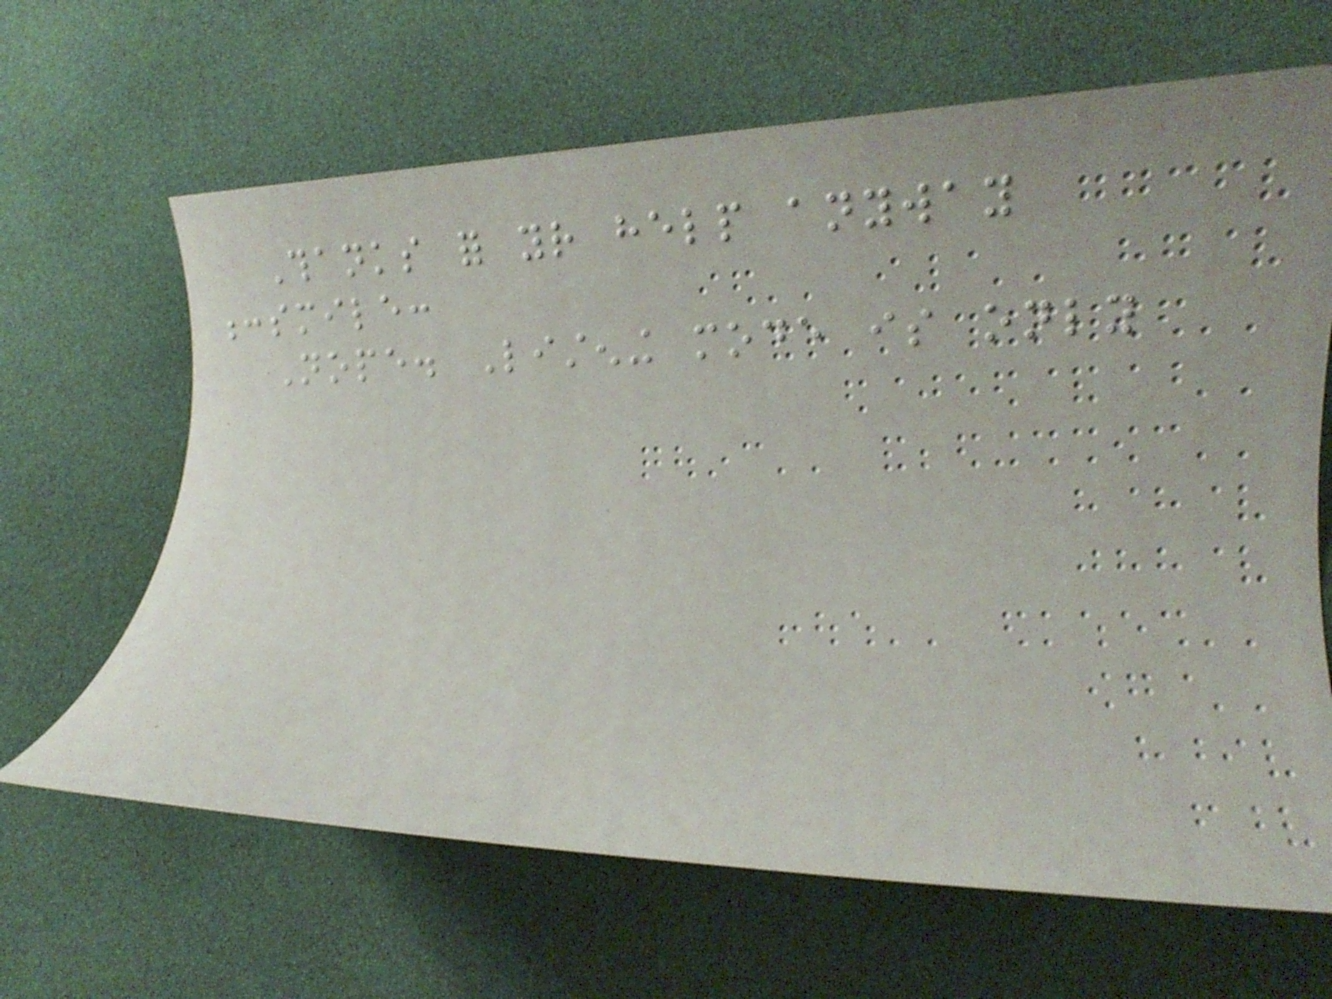Thanks for your help anyway
:smile:
Nope. Listening mode is only
